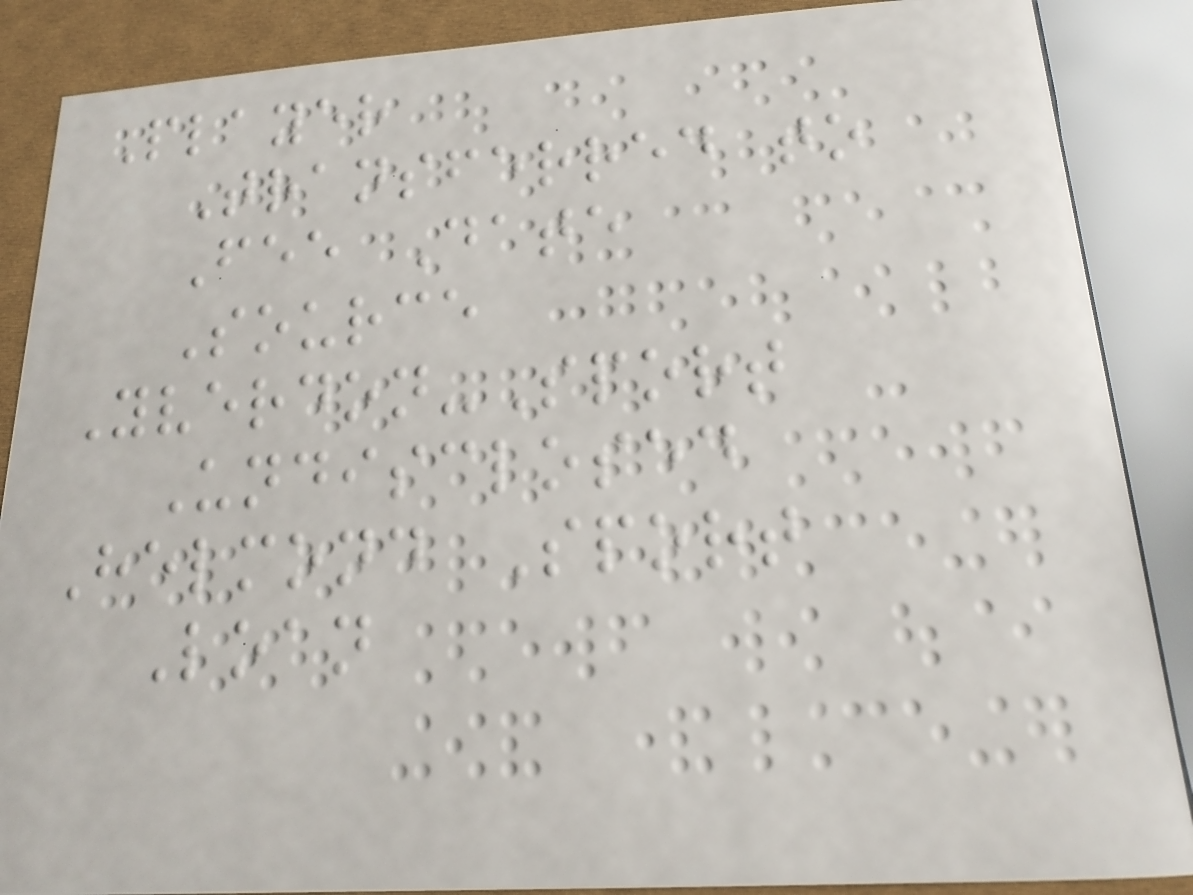Player
Transferred to
Fee Date
Source
Yverdon-Sport
Undisclosed
Helmond Sport
Loan
